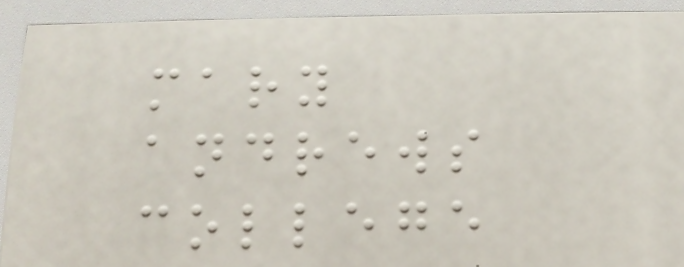mary
andrews
college
